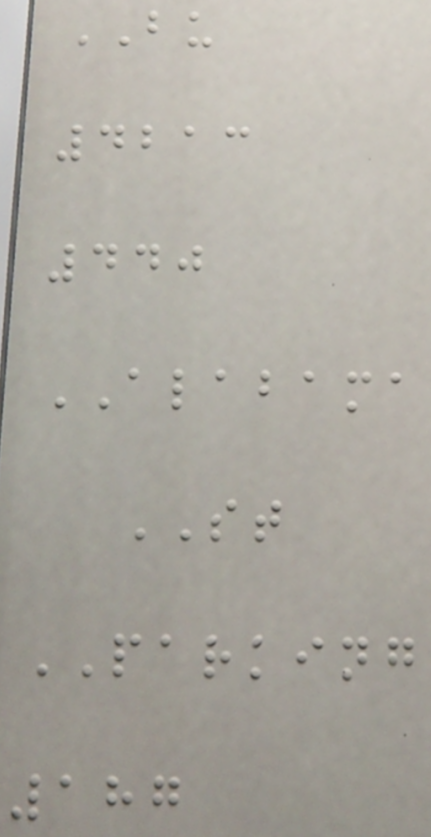BU
4213
440
ALABAMA
ST
PARKING
187
